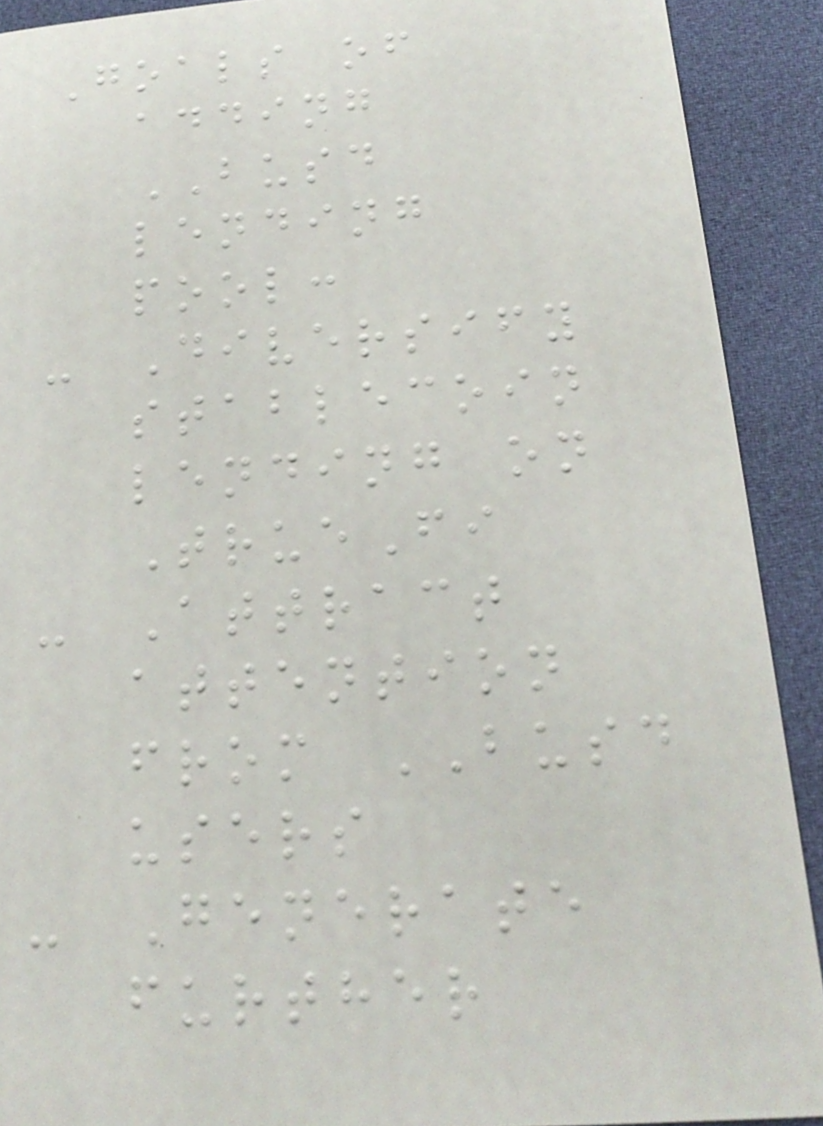Goals of
adding
BUSD
lending
pool:
- Diversify
stablecoin
lending on
TrueFi
- Attract
attention
from BUSD
users
- Generate
further
